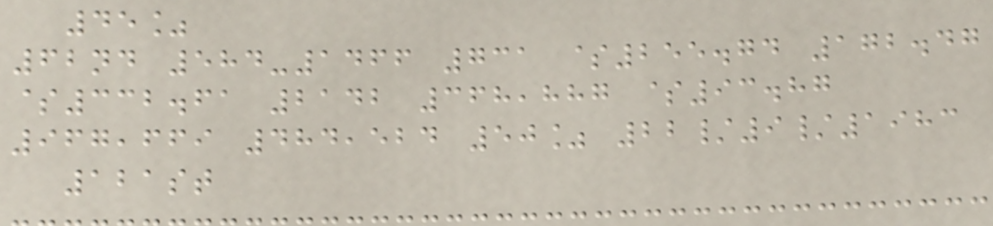45%
62nd 584-1466 731 $255.74 172.47
$332.61 2142 368,887 $93.87
967,669 484,524 50% 22/9/1983
121st
